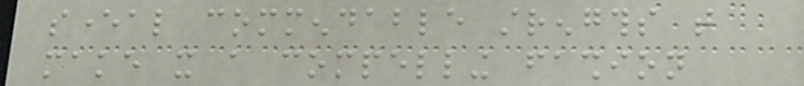several commendable strengths that
make it a compelling fashion
